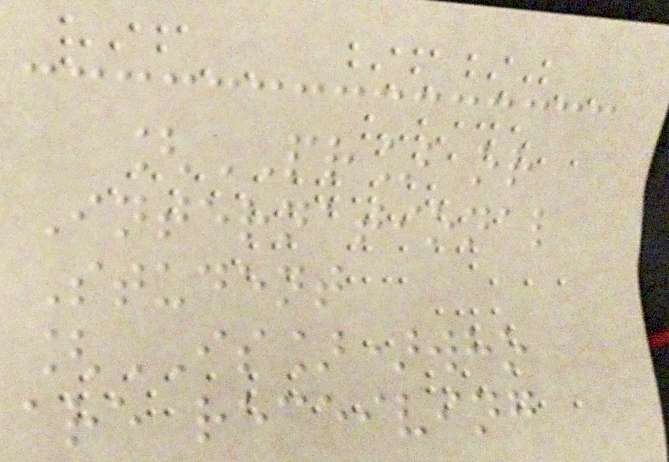[PR] or
International
Student
[IS])who
are receiving
